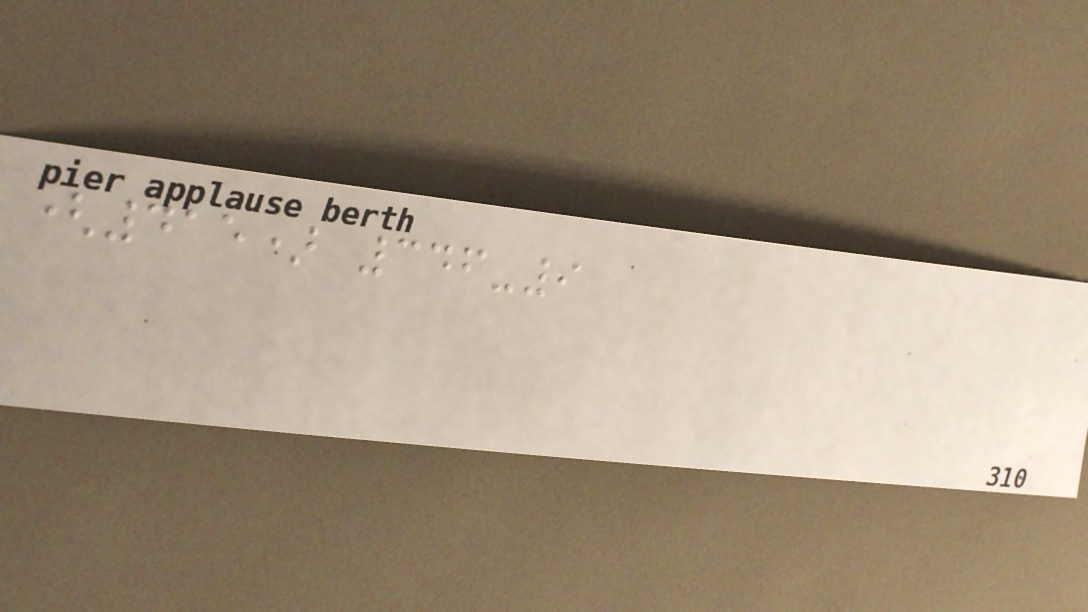(415) 346-9
